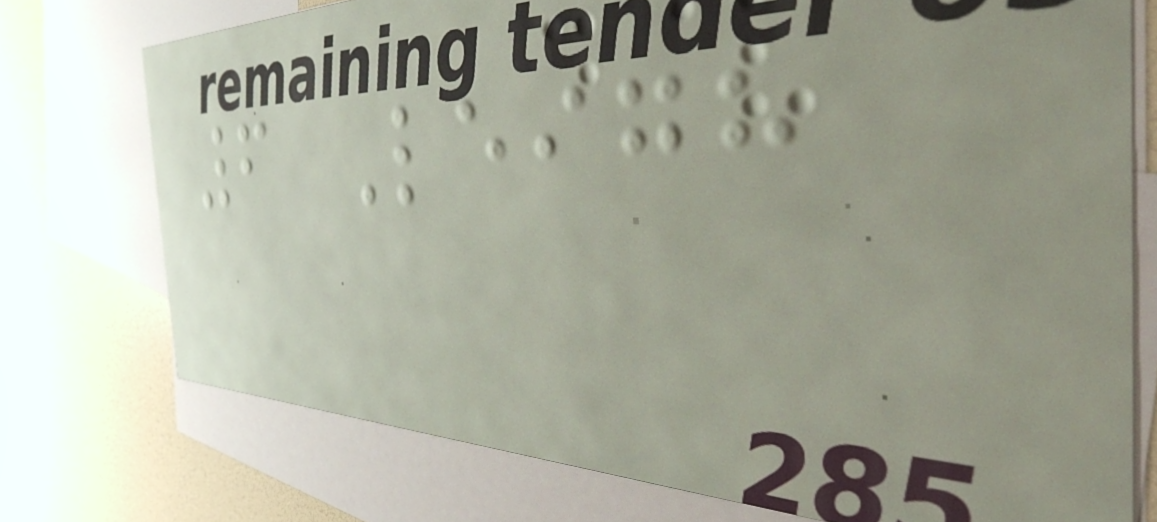6 Leigh
